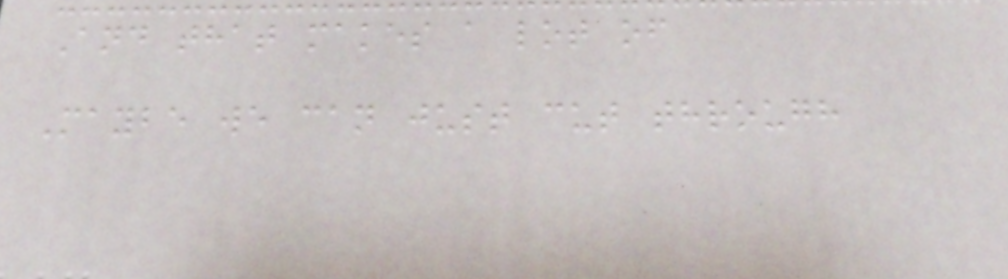And that makes a lot of
Maybe we can just cut through
